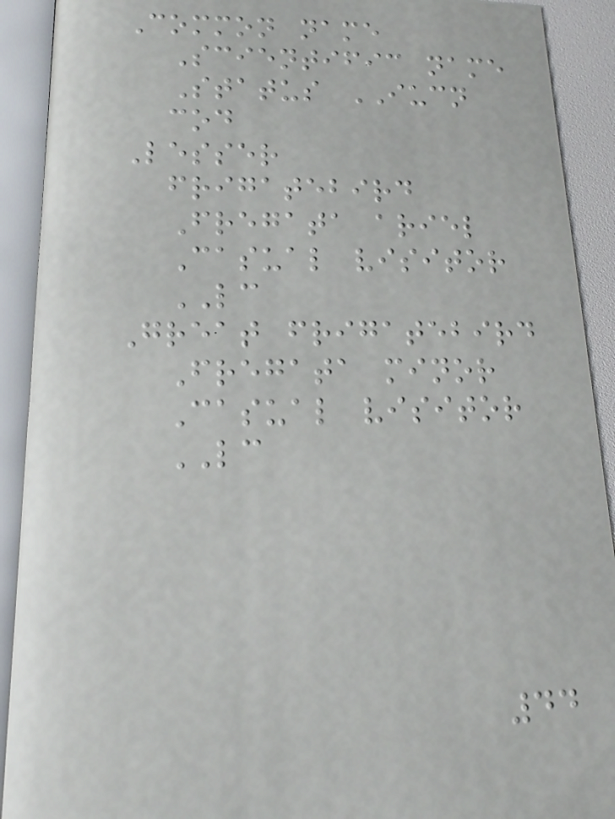Common name
Scientific name
Status IUCN
cod
Lesser
frigatebird
Fregata ariel
Casual visitor
LC
Great frigatebird
Fregata minor
Casual visitor
LC
44
